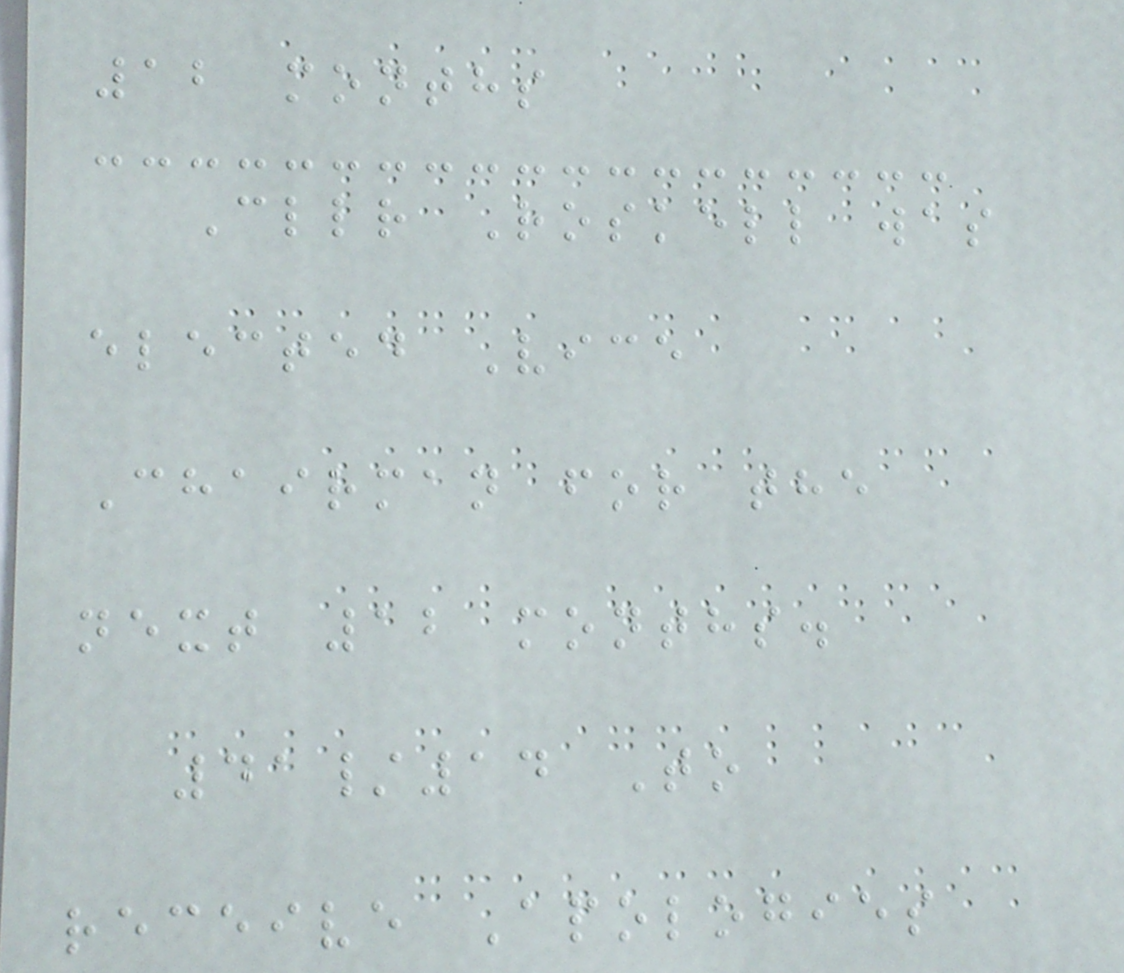12 months
Cllr Roskell was
elected Vice
Chairman for the
next 12 months.
41/14 To
receive Apologies
